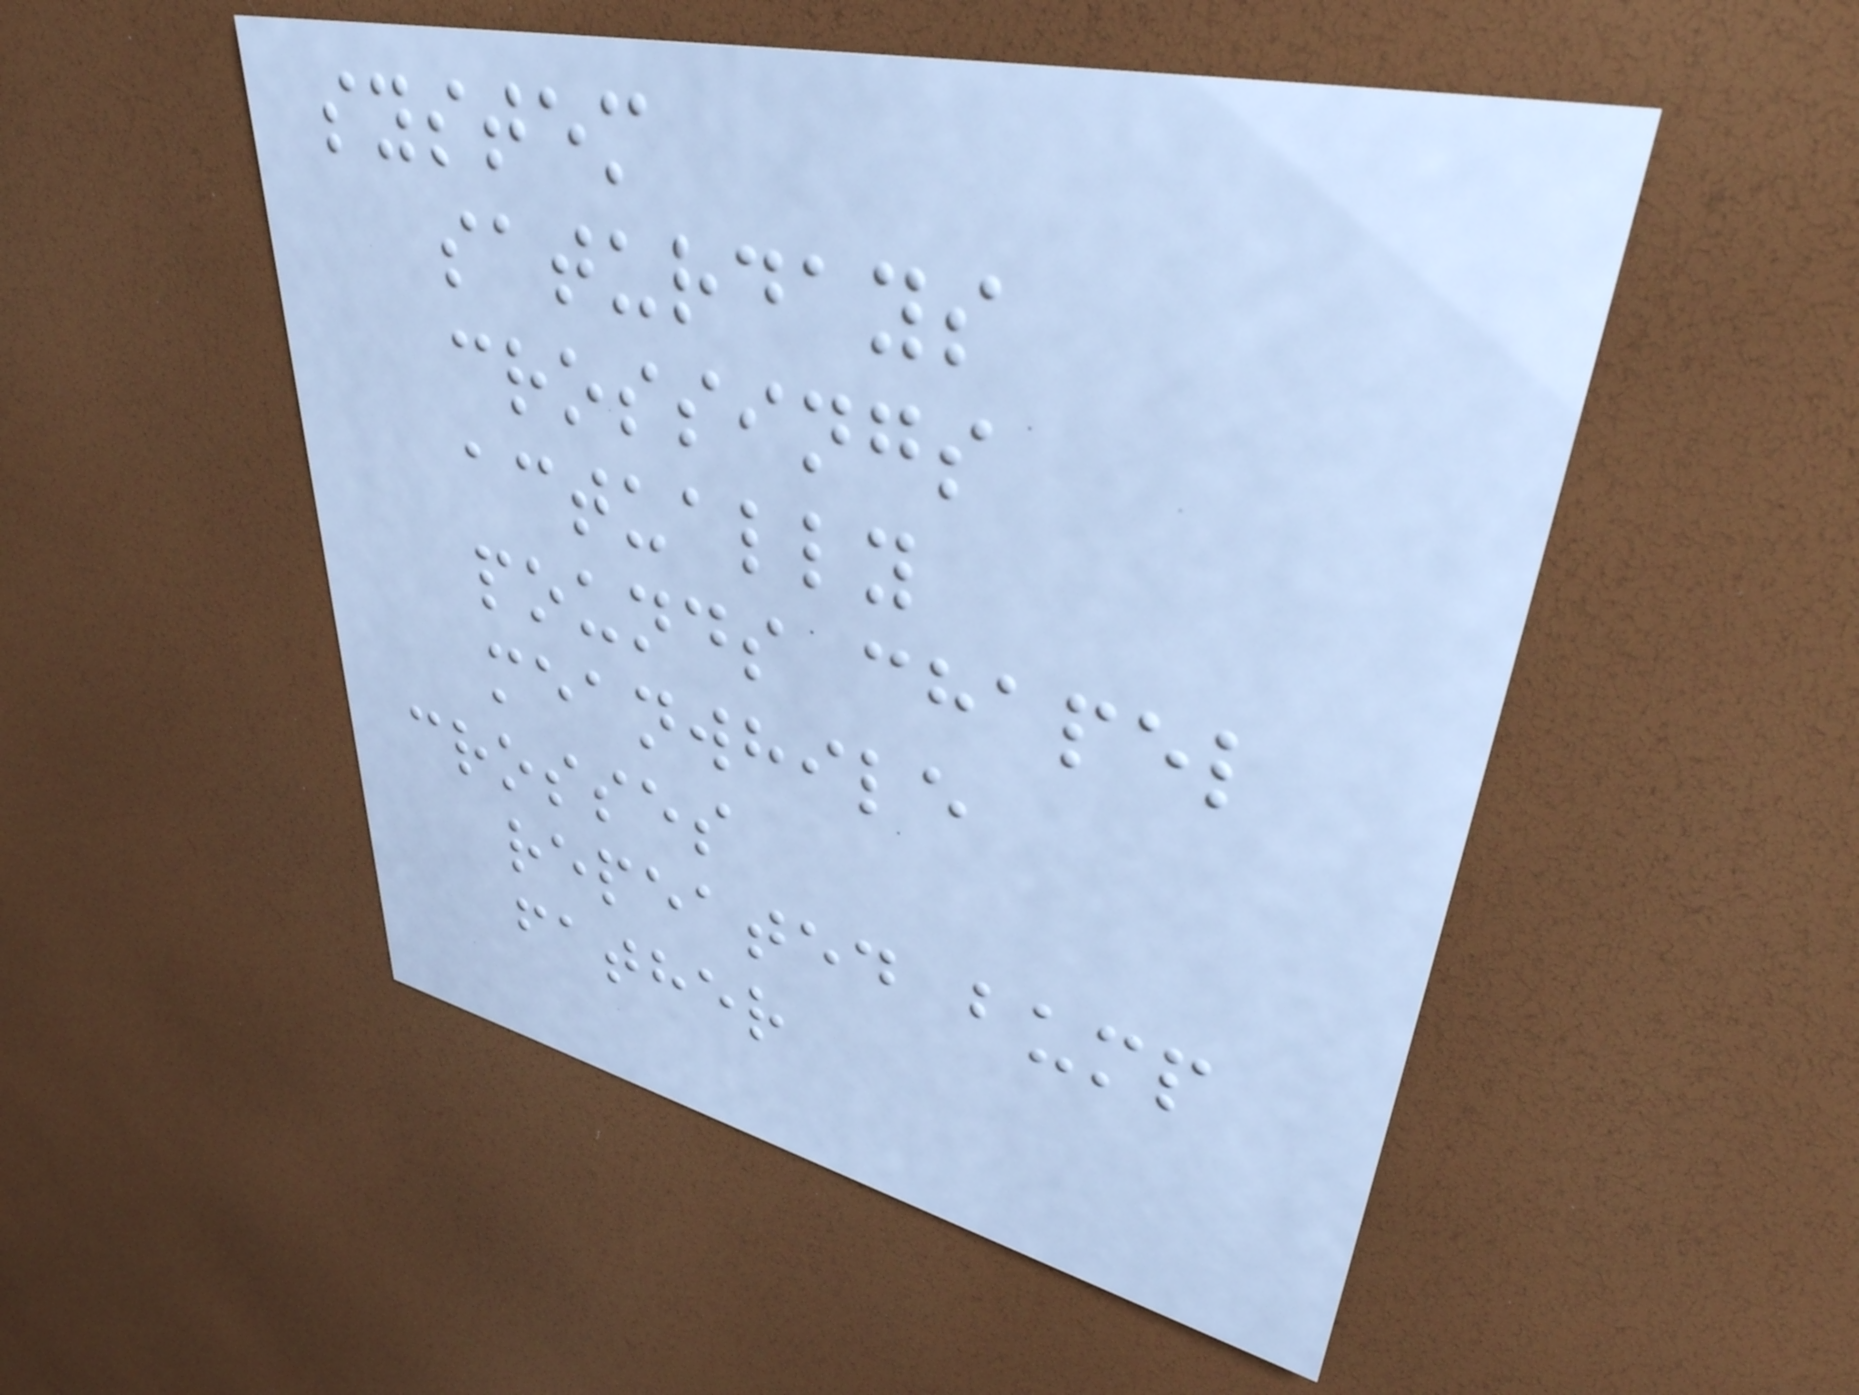system
saturdays
crossings
actually
pounds chapel
meanwhile
crosses
repeated bump
father
